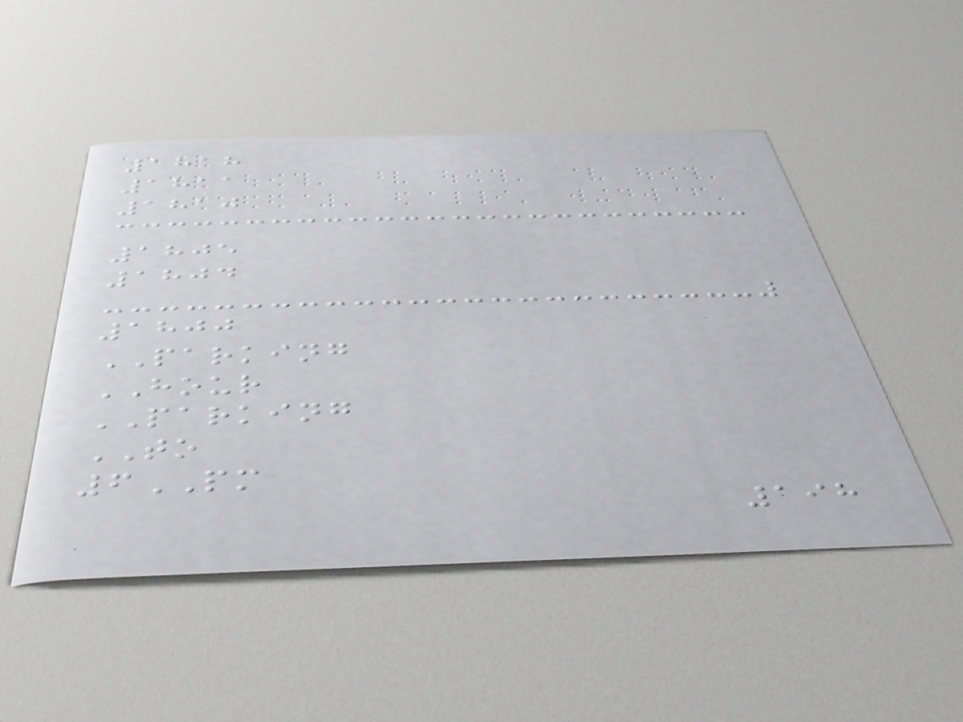1818
1811
1810
1805
1804
1800
PARKING
HOUR
PARKING
TO
6PM
198
